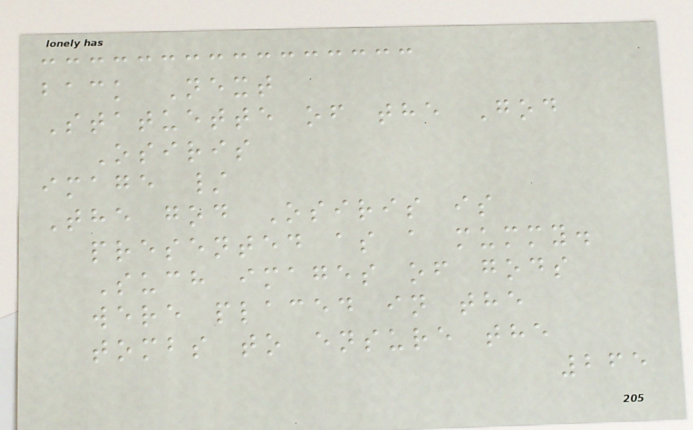back Next
Statuette of the God
Osiris
image /
The god Osiris is
presented as a mummy.
Such images of gods
were placed in the
tombs to ensure the
265
